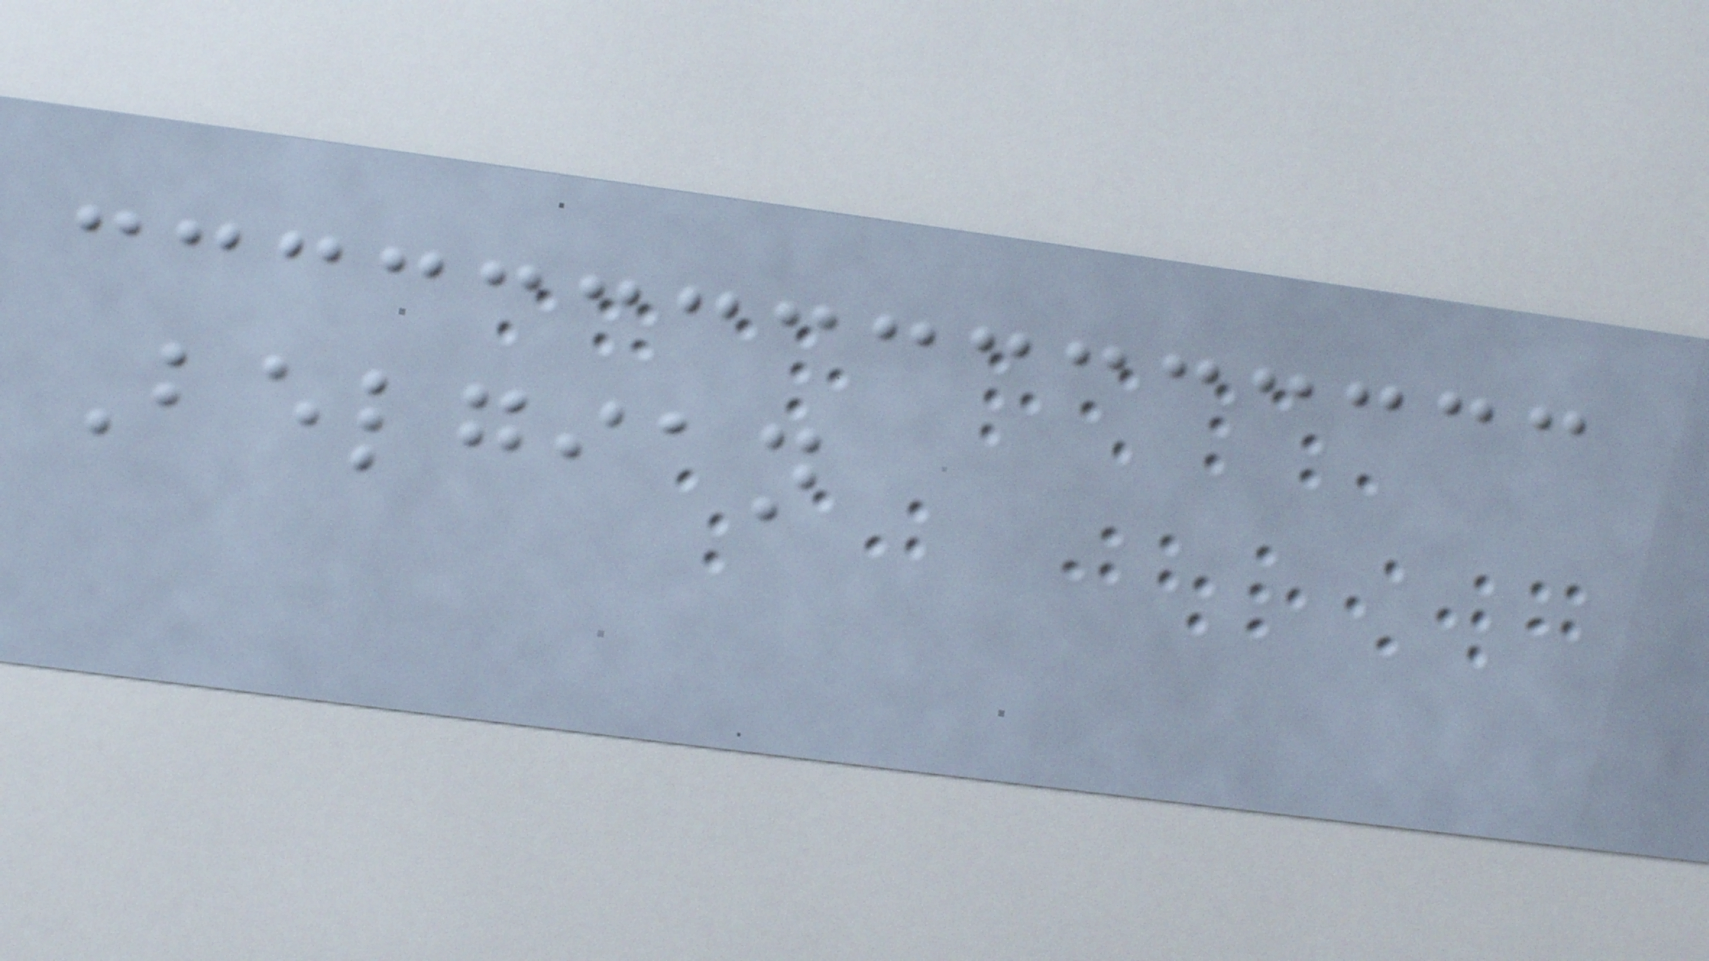Belgian
